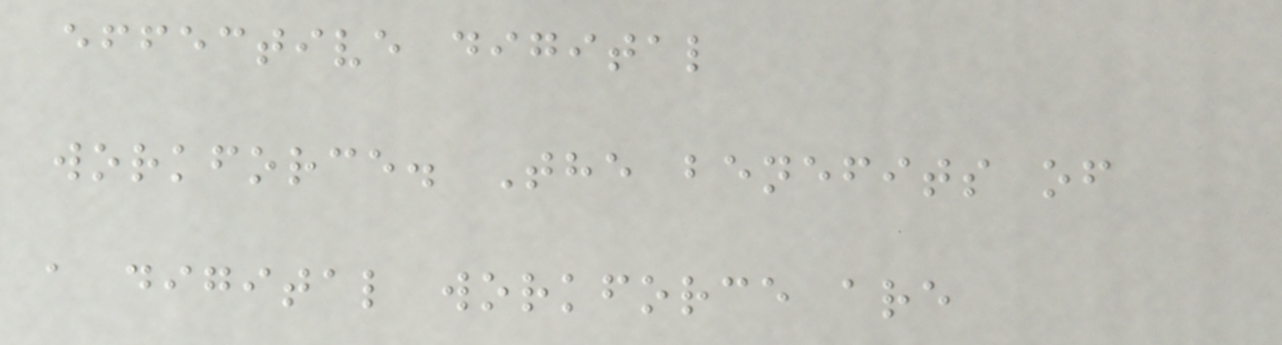effective digital
workforce. The benefits of
a digital workforce are
